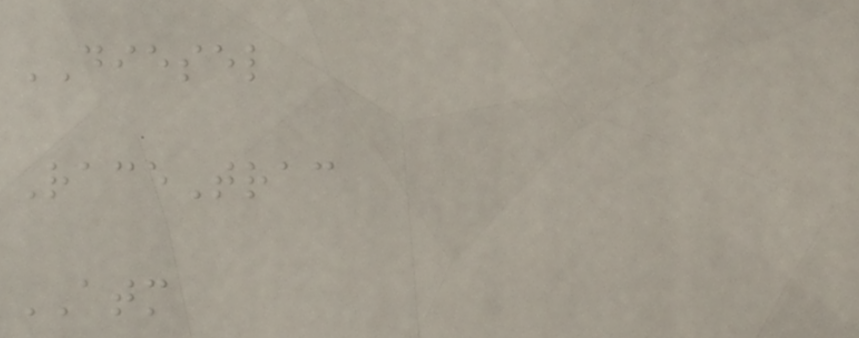DIESEL
RaceTrac
ATM
